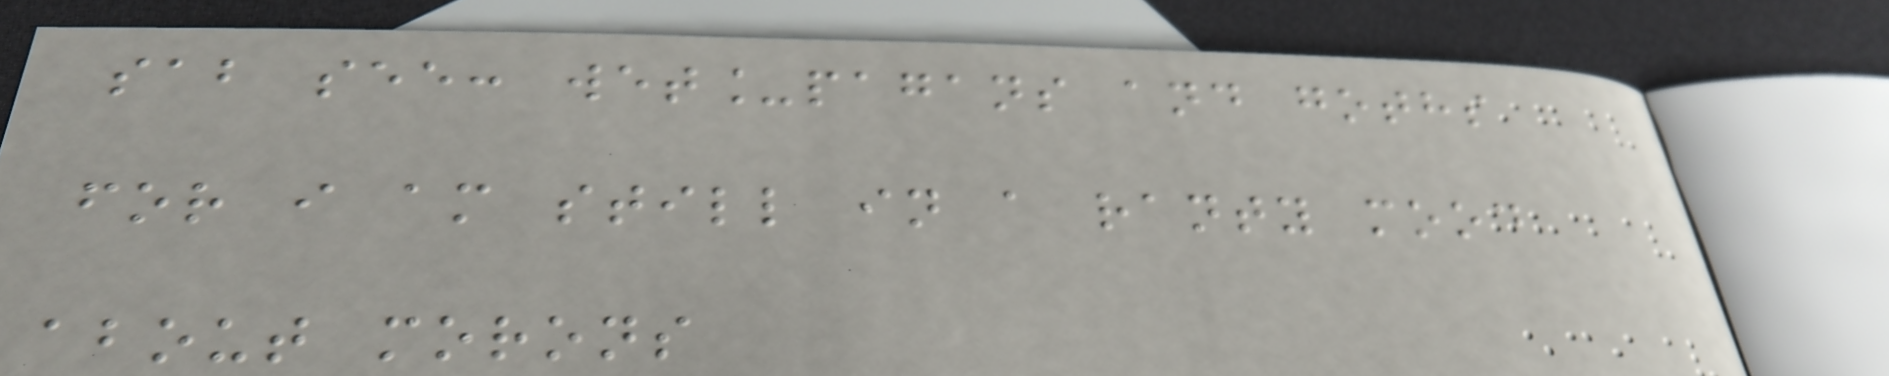sab see: wet_pagans and goths
for i am still in a ranty mood
about morons
